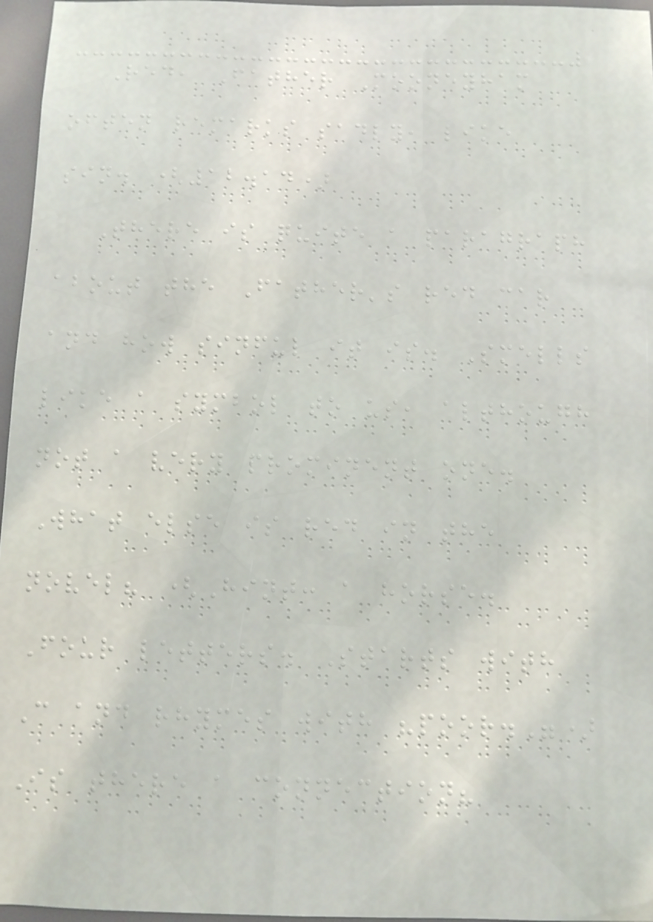Red, Father Mooneyham
often remarks sadly, like
sin. (12.14)
There is quite a paragraph
about the Father's red car
and how sinful it is. Smells
like a symbol to us, although
not a very prominent one.
What else is red in the
novel? (Hint: a horse.
Four letters. Starts with
C and rhymes with "poor.")
Is there a connection?
